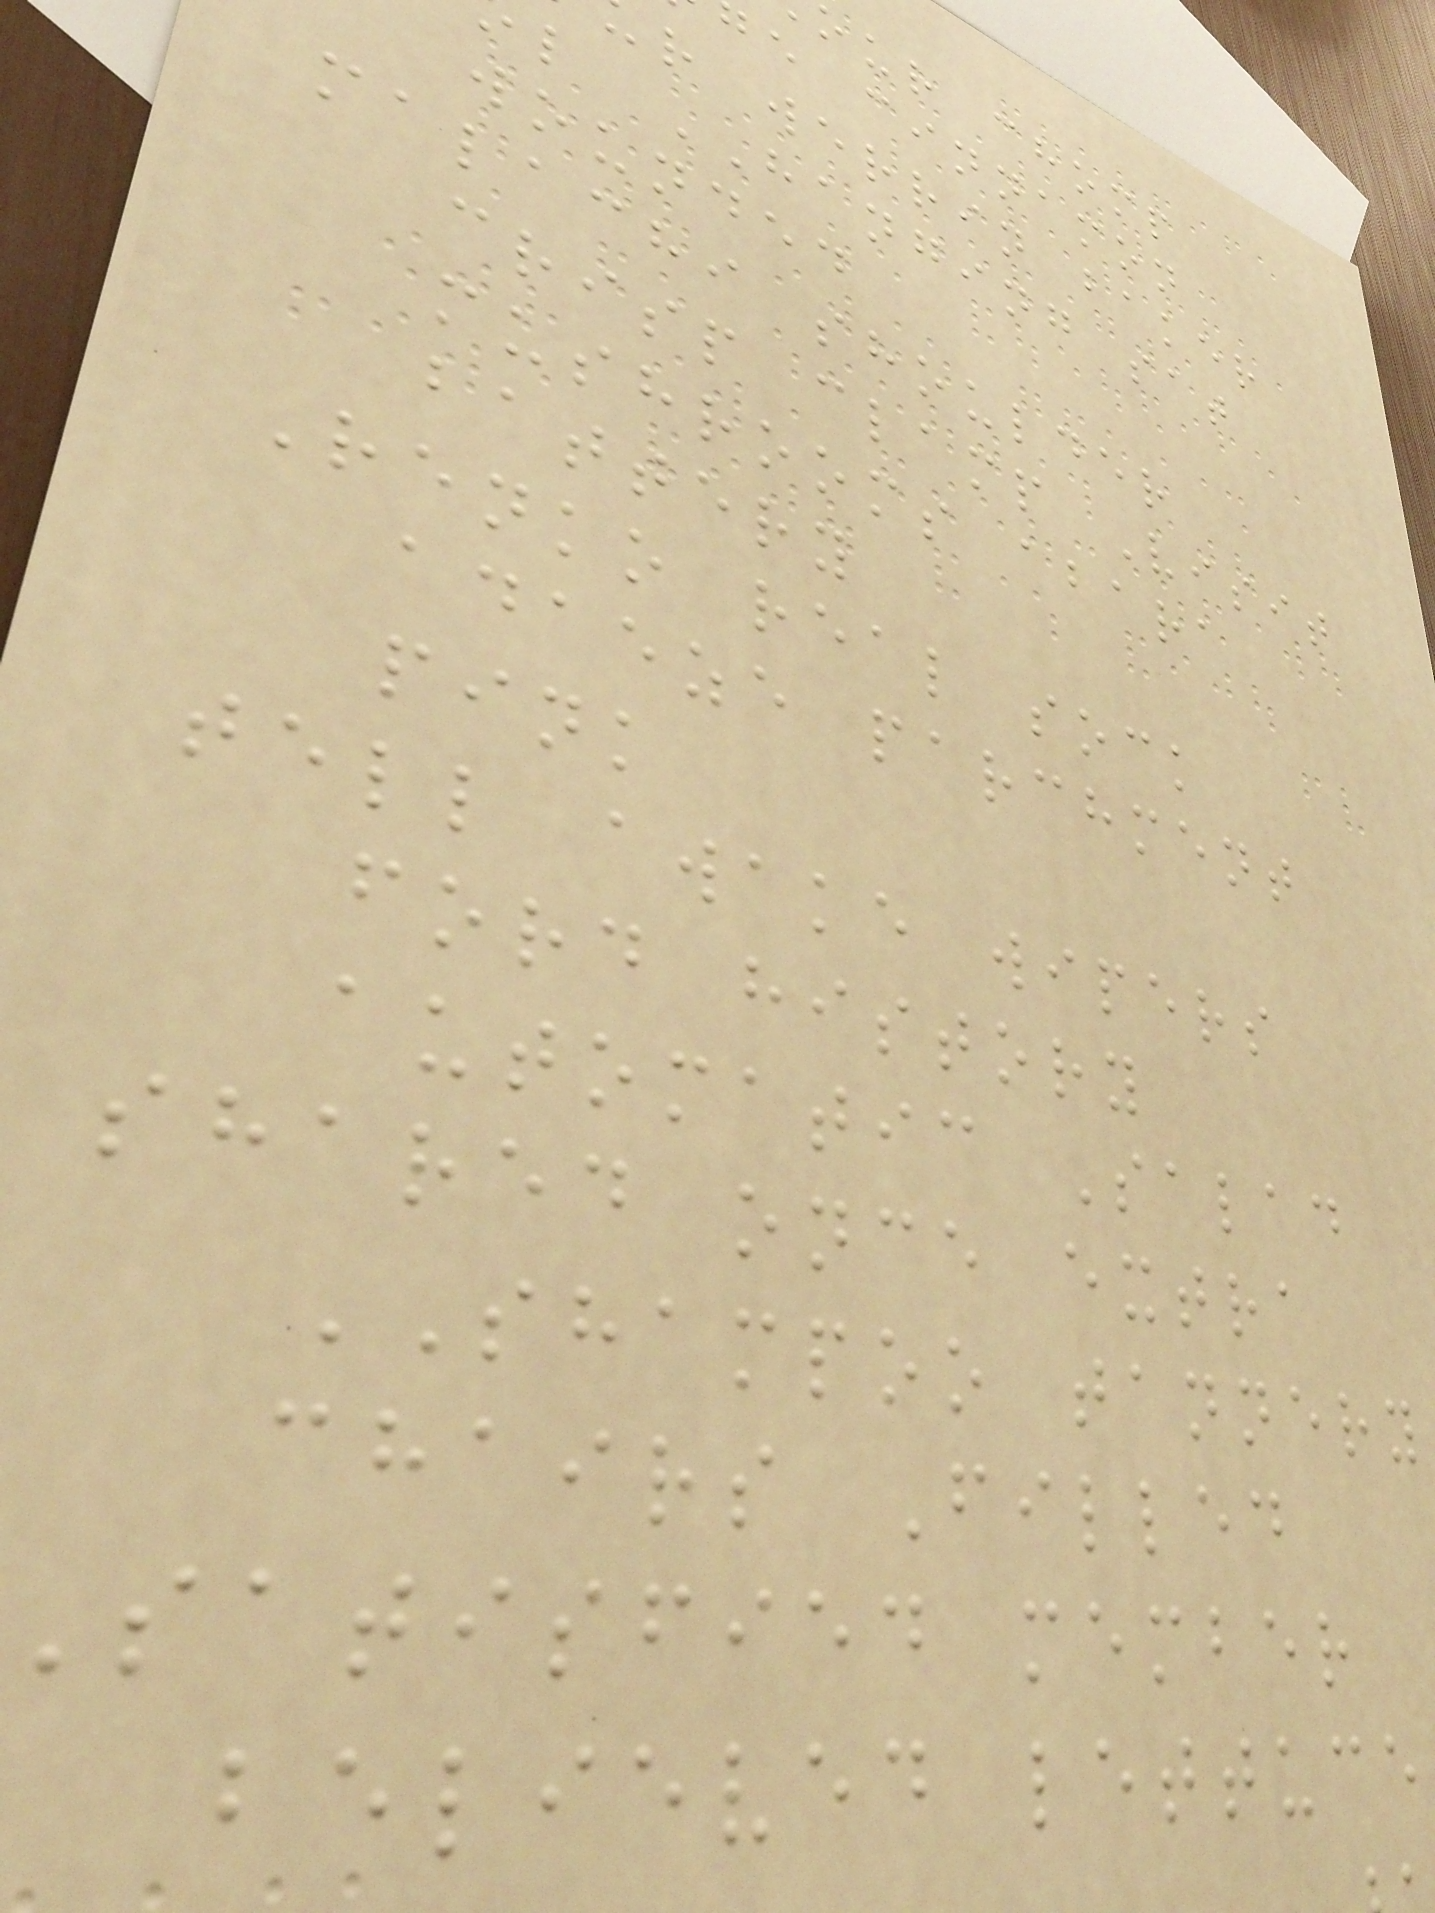our chomp
e cinnamon
r werrin baker
l HANGING sat
wounded
malachi shoulder
crisp clamp Visit
mushrooms abara
battery
Renko real sock
adaeze parchment
pink
tell awake wipers
ford history
automatic Salad
shared once extra
SHAMPOO tannery
chairs Filled
satisfied member
believed lettuce
